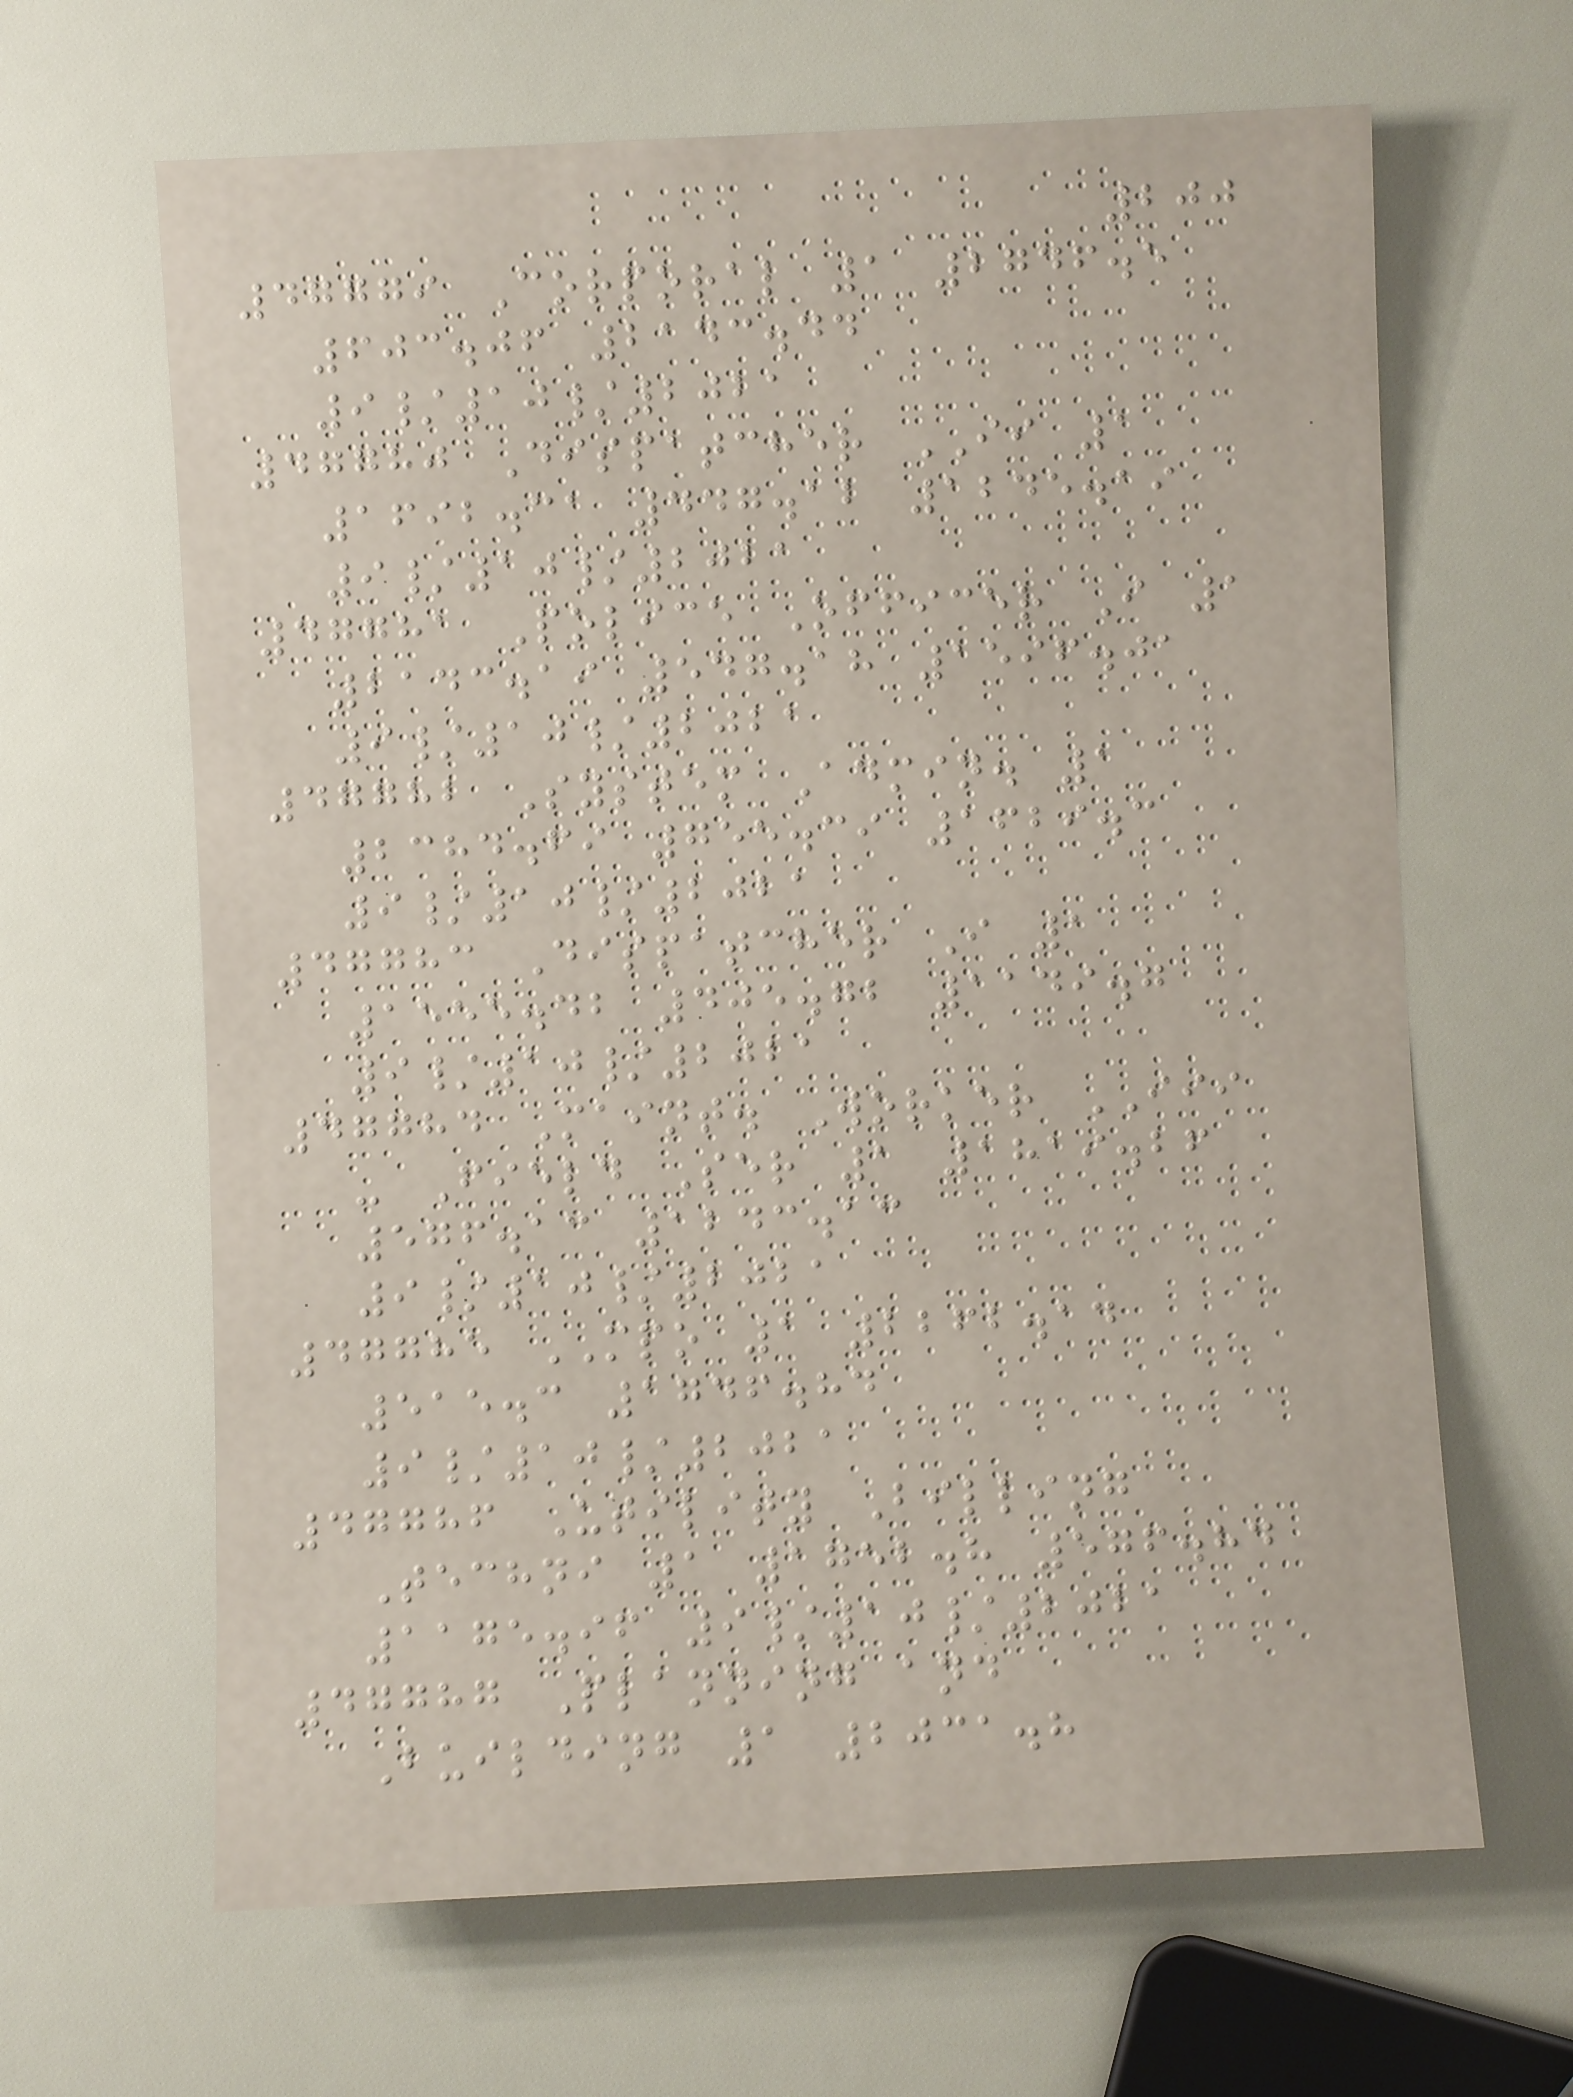200
47779 Corporal 1 2746.5
603.06 2143.44
9/10/2021
47780 Dispatcher II 1
1692.31 447.12 1245.19
9/10/2021
47781 Police Officer I 1
2143.19 547.18 1596.01
9/10/2021
47782 System Admin. 1
2384.69 755.39 1629.3
9/10/2021
47783 Dispatcher I 1
1555.42 405.72 1149.7
9/10/2021
47784 Maint. Worker III
- Field Ser 1 1819.26
576.13 1243.13
9/10/2021
47785 MPO 1 2262.14
515.3 1746.84
9/10/2021
47786 Utility Billing
Techni 1 1752.8 576.84
1175.96 9/10/2021
47787 Planning and
Building 1 2031.8
